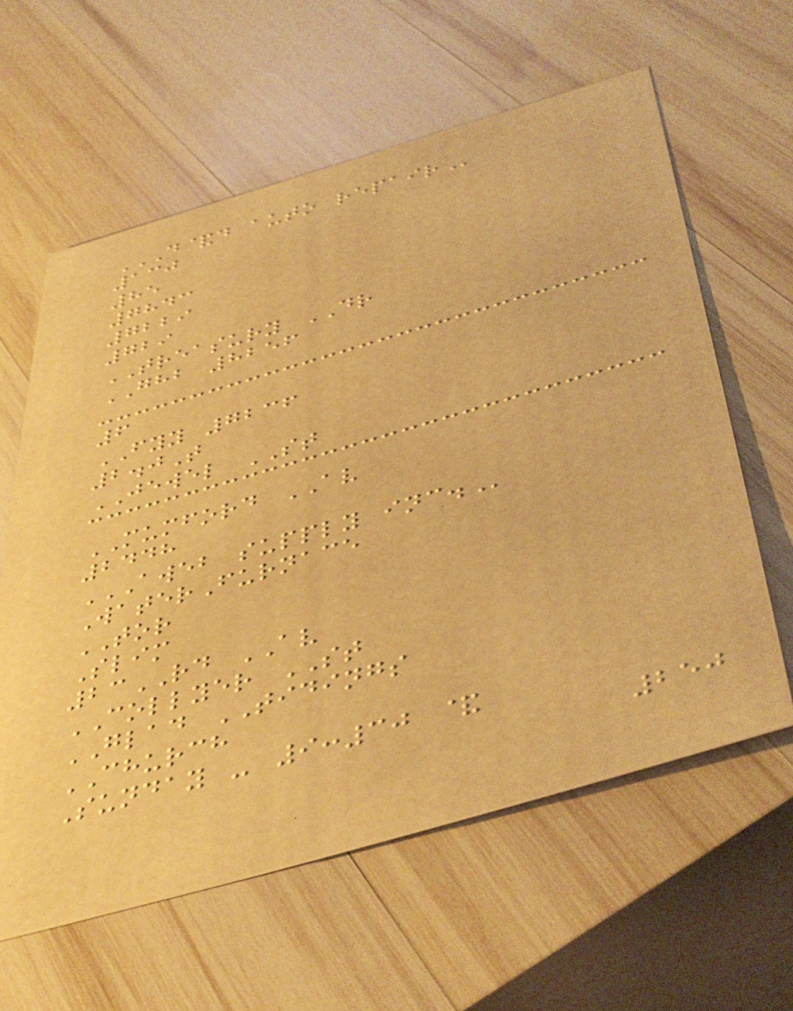D&D AUTO REPAIR
130
85
7843
7229
729
TREASURY DR
GHB 8256
6
FYY 7236
2.0T
JEWEL ST
MUMFORD AV
2448
AWEB SUPPLY INC.
WaterFurnace
TOR
Slim
23RD AV
COLLYER ST
GLAD TIDINGS
CHURCH
Sunday - 9:30 &
250
